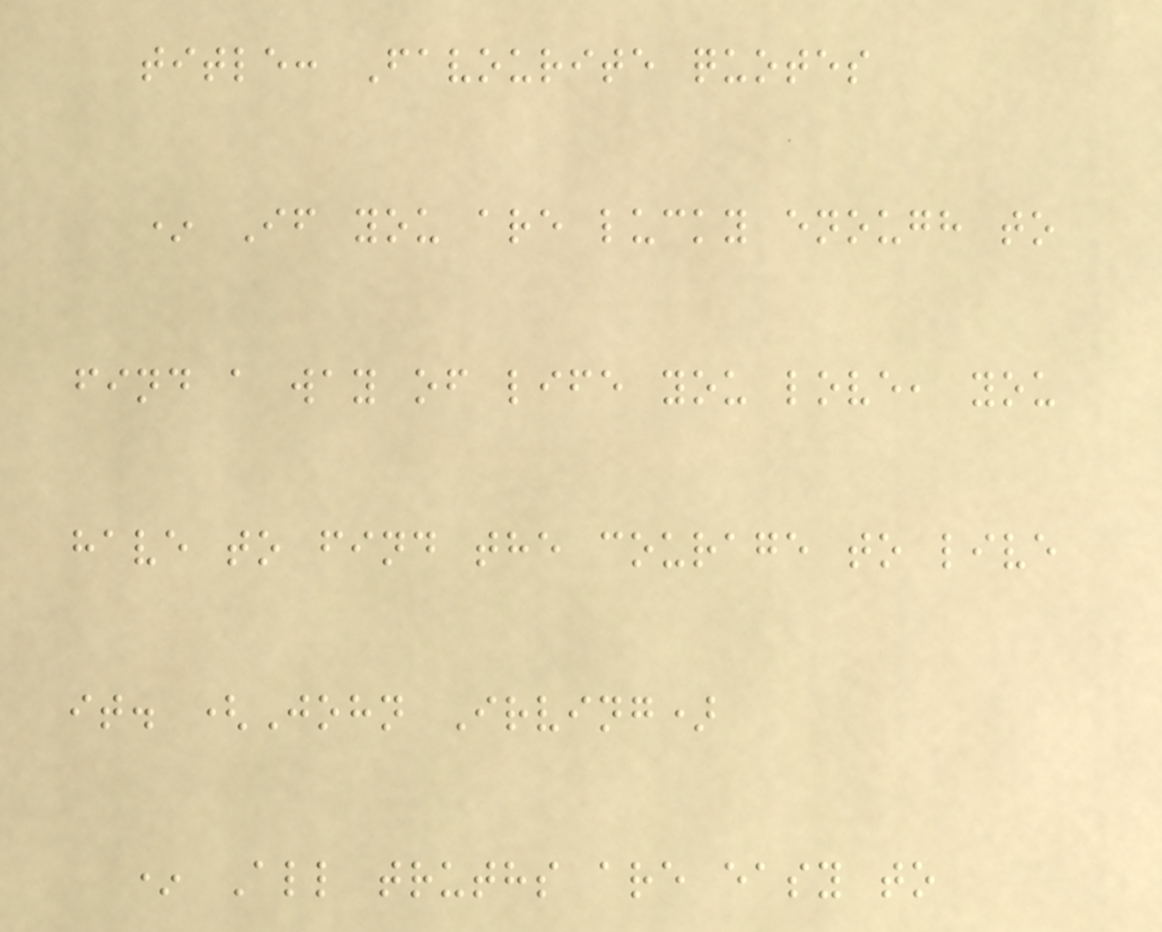title: Favourite quotes
* If you are lucky enough to
find a way of life you love, you
have to find the courage to live
it. (John Irving)
* All truths are easy to
